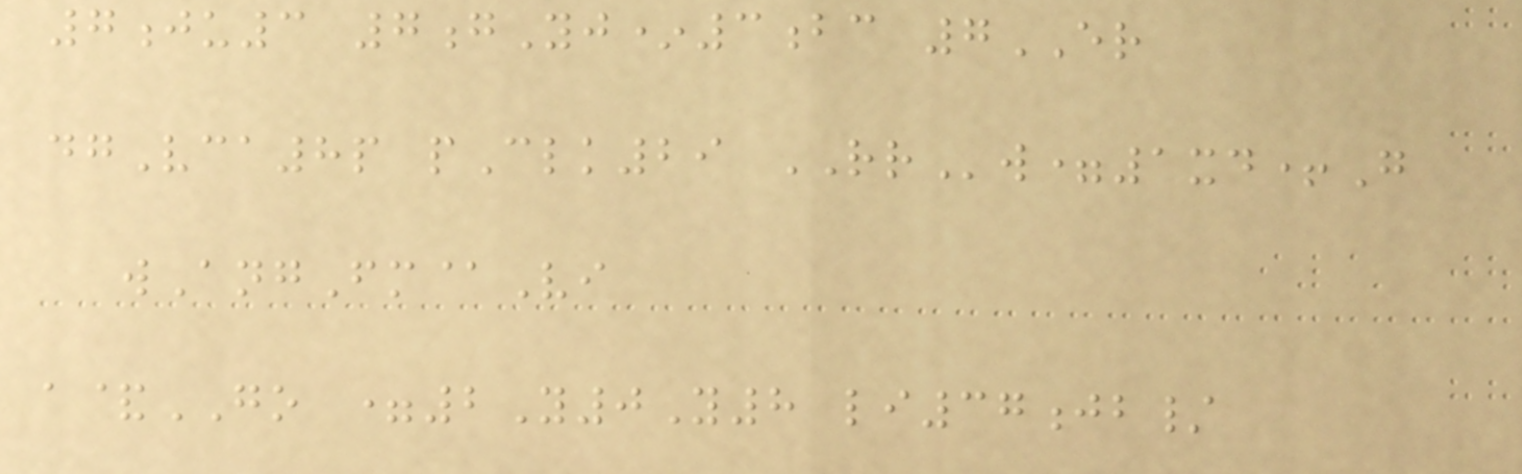7ju3 7gYj*3bc 7ER
dgVca8p pClk29 RRw=1xd+G
wAngFm@Vi
a&GO =2Y0Y8 li37jb/
